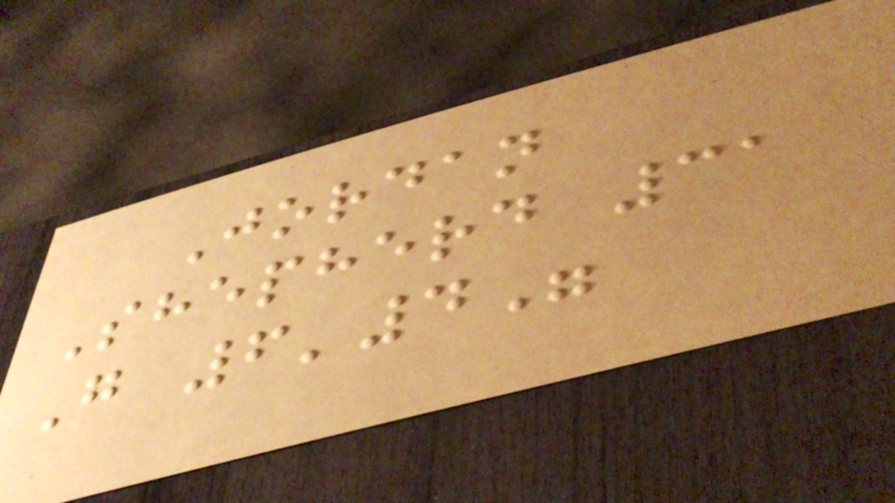Jordan
Shepherd 31
G 6'4"
